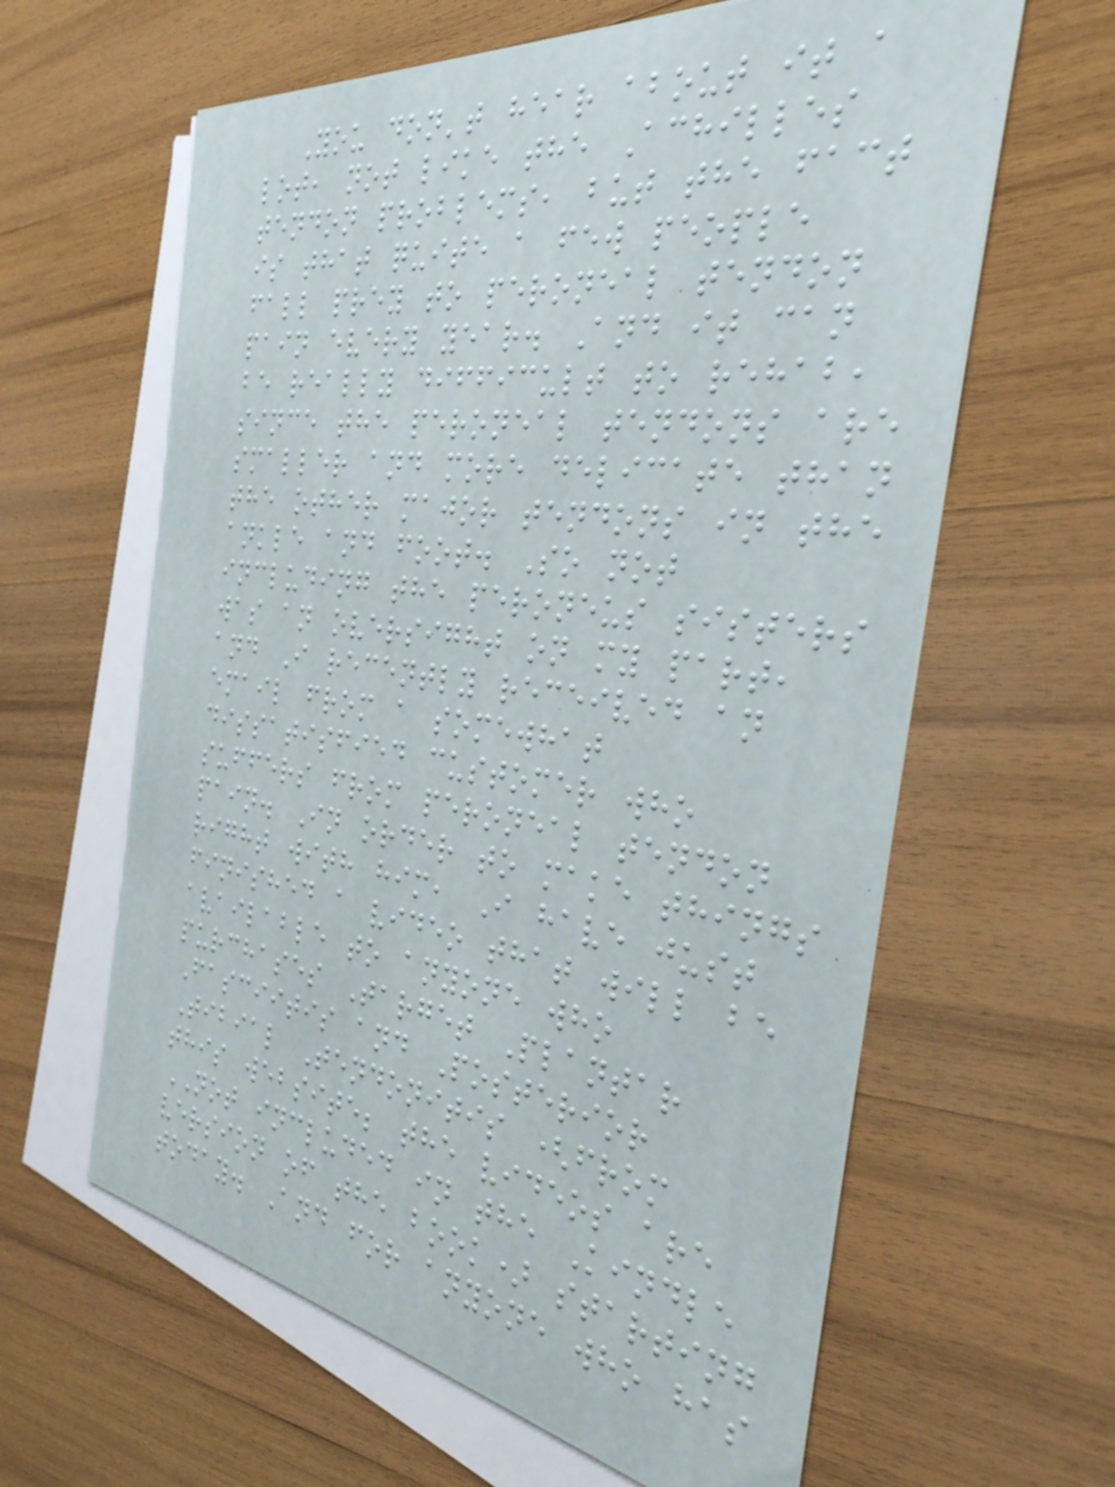You don't hear about it a
lot, not like the Achilles
tendon problems, but the fact
is that quite a few people
fall prey to peroneal tendon
pain every year. And it can
be really difficult to rehab,
since the peroneal tendons are
smaller and more delicate than
the other major tendons in the
ankle and foot. So not
including the peroneus sisters
was an oversight on my part,
and I recently received an
email from a somewhat
dissatisfied customer who
suffers from peroneal tendon
pain. In order to make things
right with him, I have just
finished a video that will be
available to anyone who
purchases Target Plantar
Fasciitis and Posterior
Tibial Tendonitis (from
this website; the videos are
NOT included in the Kindle
version of the book) starting
today. And for anyone who has
